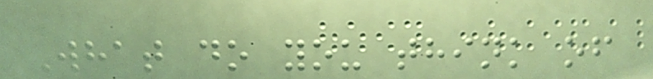What do you think of
